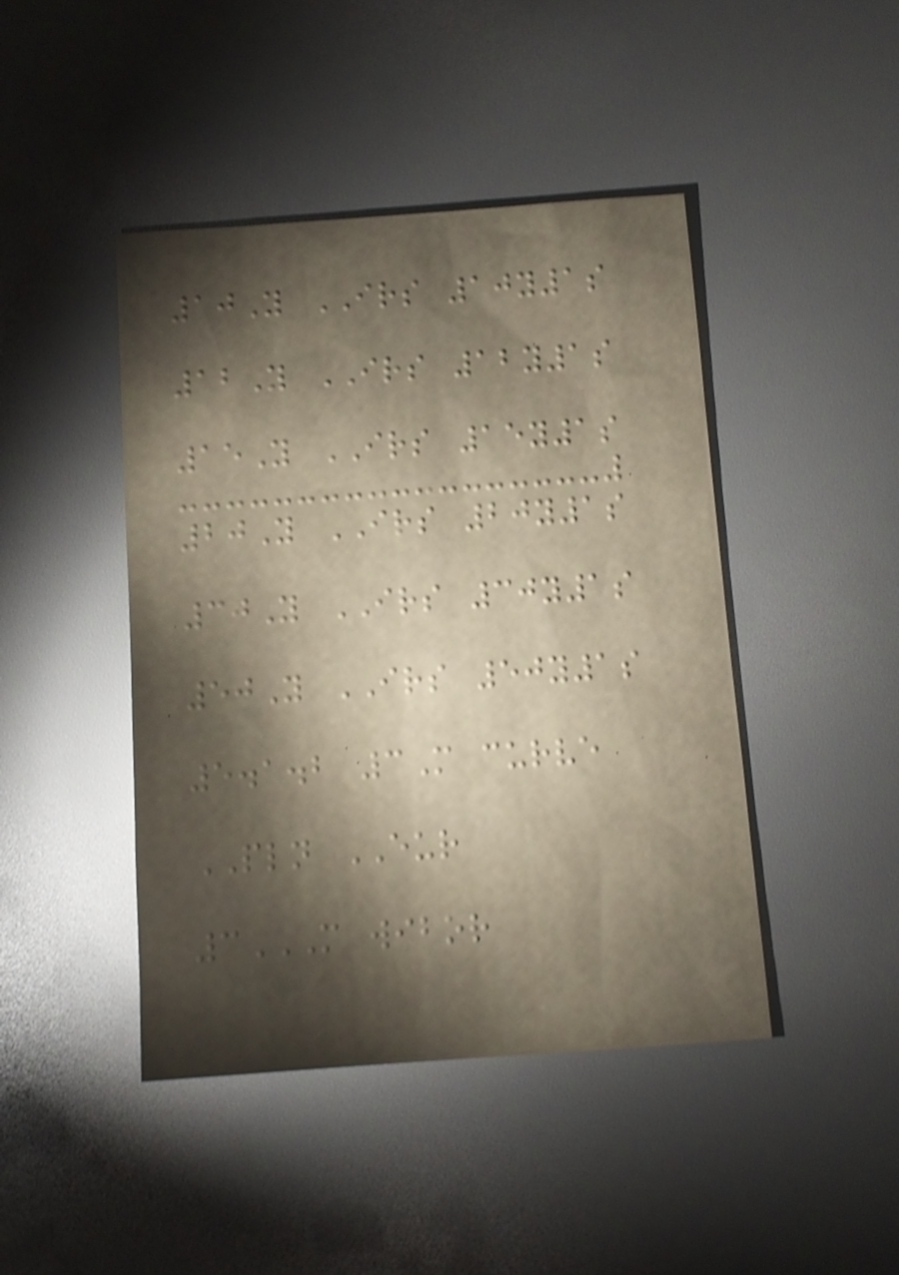10Y IRS 10y1s
12Y IRS 12y1s
15Y IRS 15y1s
20Y IRS 20y1s
30Y IRS 30y1s
50Y IRS 50y1s
5.1.2 3M curve
PLN EUR
3M WIBOR
